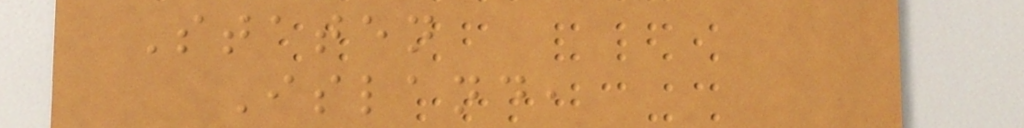Staten
Island,
